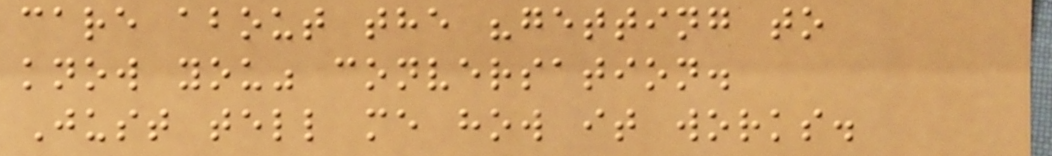care about the "getting to
know you" conversation.
Just tell me how it works.
